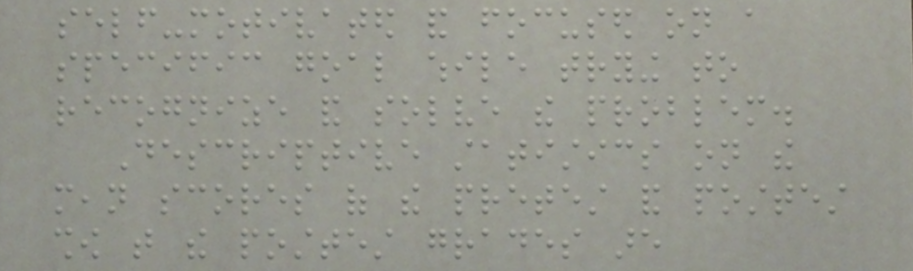self-motivated and focused on a
specific goal while trying to
recognize and solve the problem.
Descriptive statistics on the
mean scores of the pretest and posttest
show that the posttest grades are
